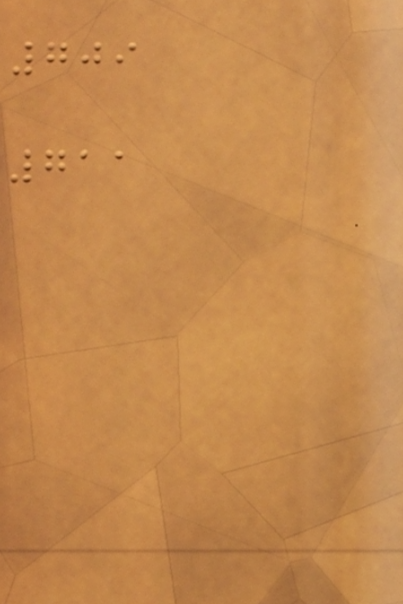709
711
